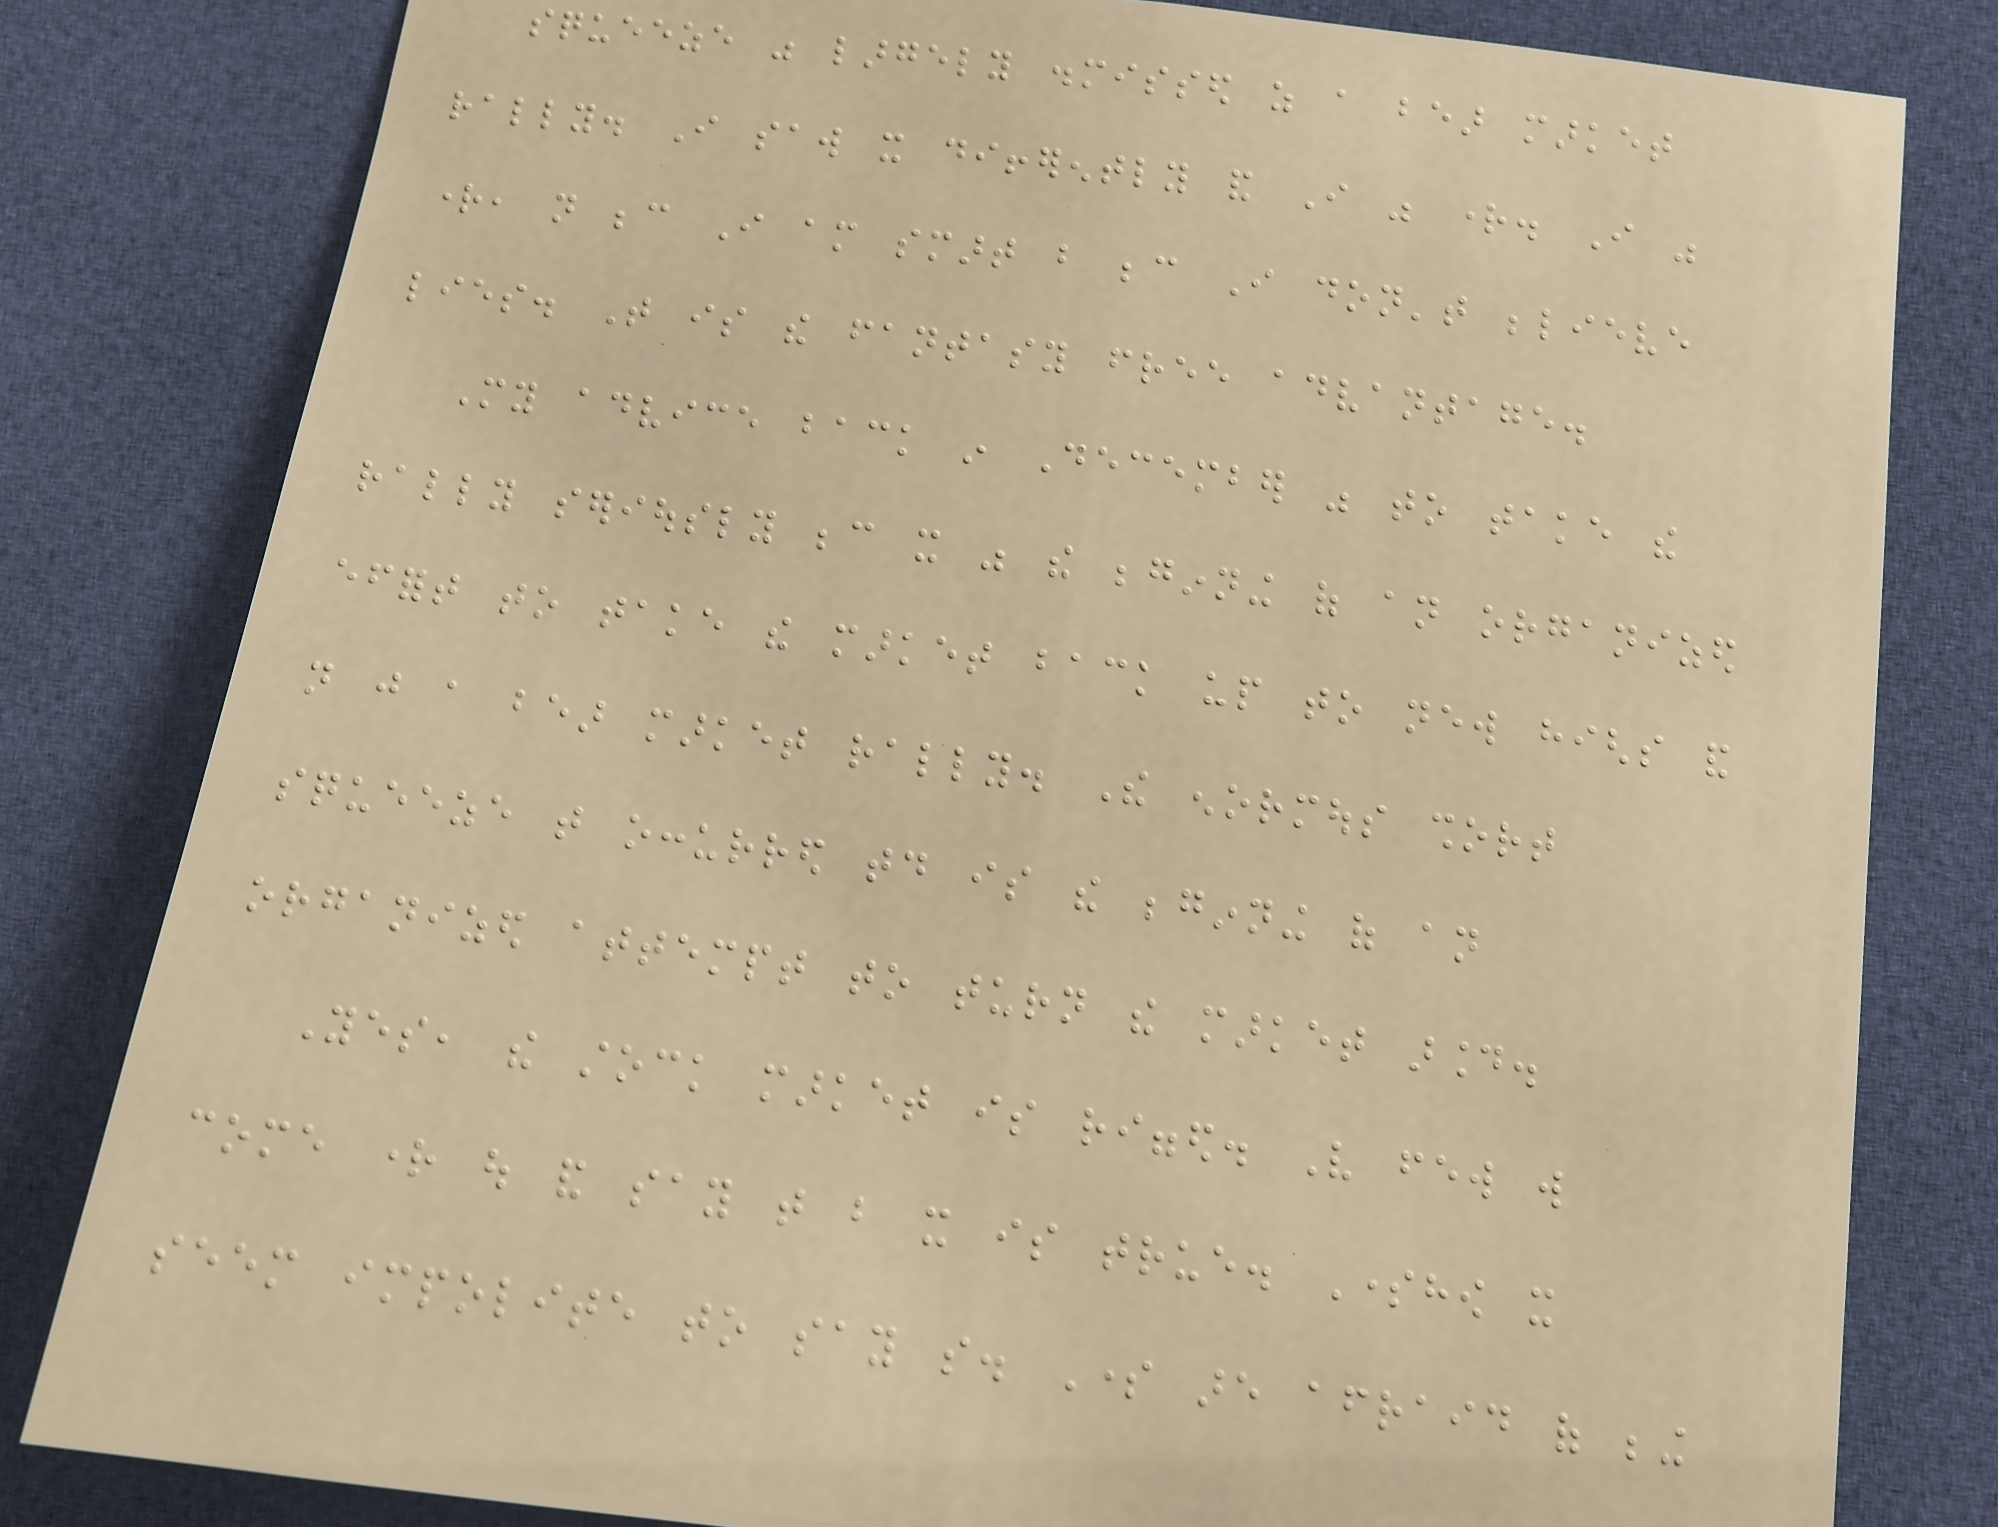squeeze was largely dismissed as a bear market
rally. I saw it differently and I was right. I was
right, not because I am smart but because I don't believe
lies. That is the fantasy free advantage.
My advice back in December was to take the
rally seriously because it was the beginning of an organized
effort to take the market back up to new highs and
not just a bear market rally. The enormous short
squeeze that occurred today is the beginning of an
organized attempt to turn the market around.
Yes, the stock market is rigged. Very few will
come right out and say that but it is true. Somehow it
seem impolite to say so. Some are afraid of being
